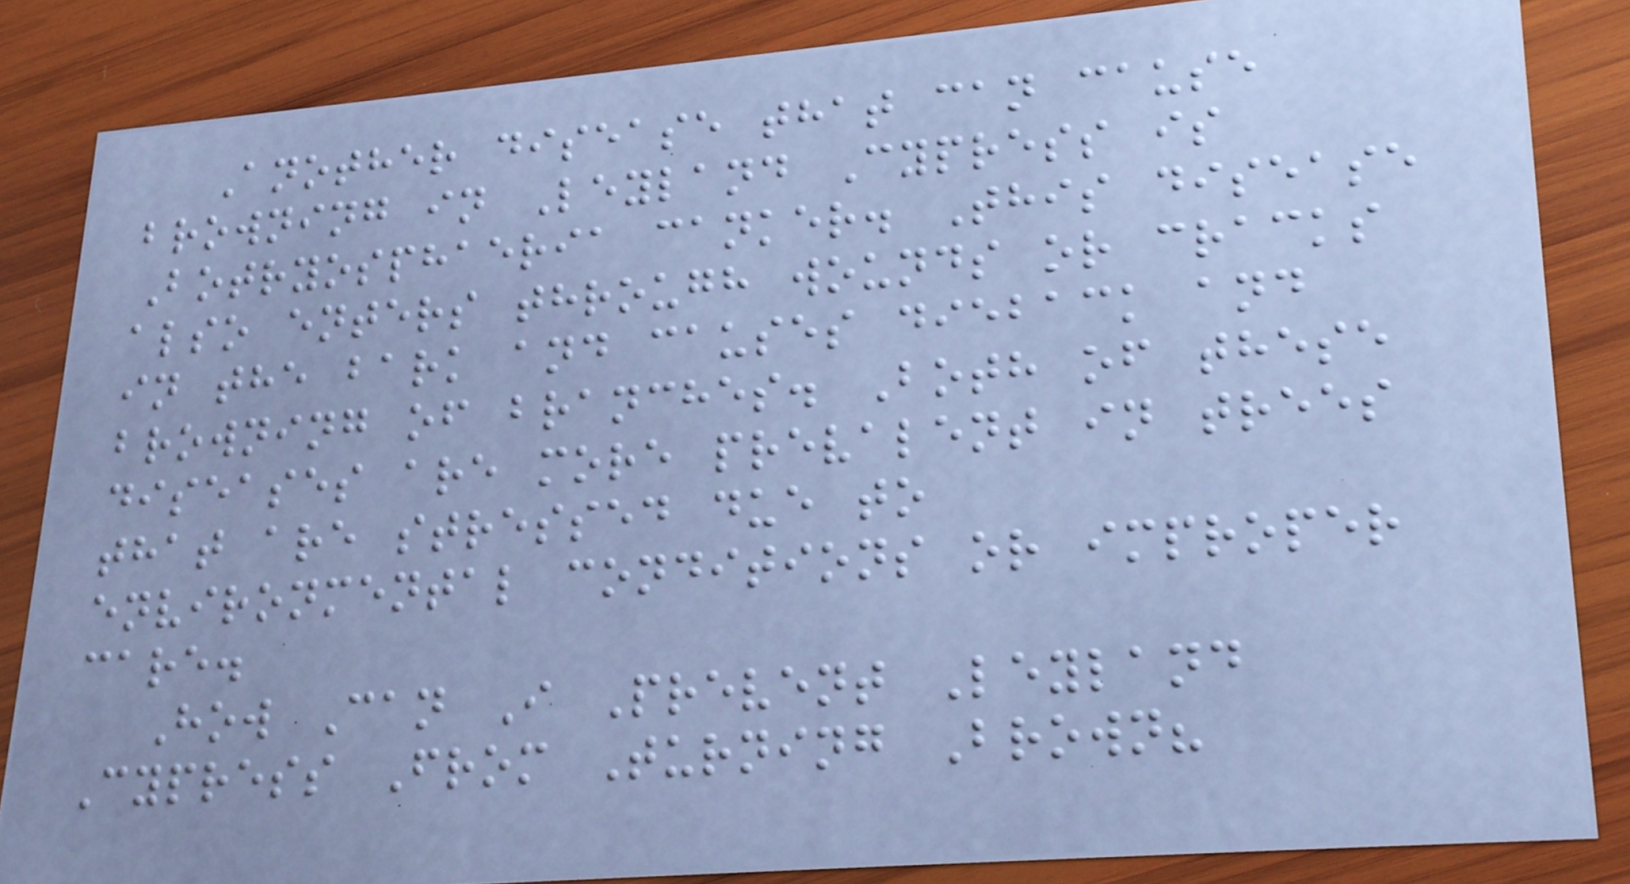Another disease that can cause
browning in Leyland Cypress is
Botryosphaeria canker. This disease
also enters through wounds or cracks
in the bark and causes dieback and
browning of branches. Both of these
diseases are more prevalent in trees
that are stressed due to
environmental conditions or improper
care.
How Can I Prevent Leyland
Cypress From Turning Brown?
